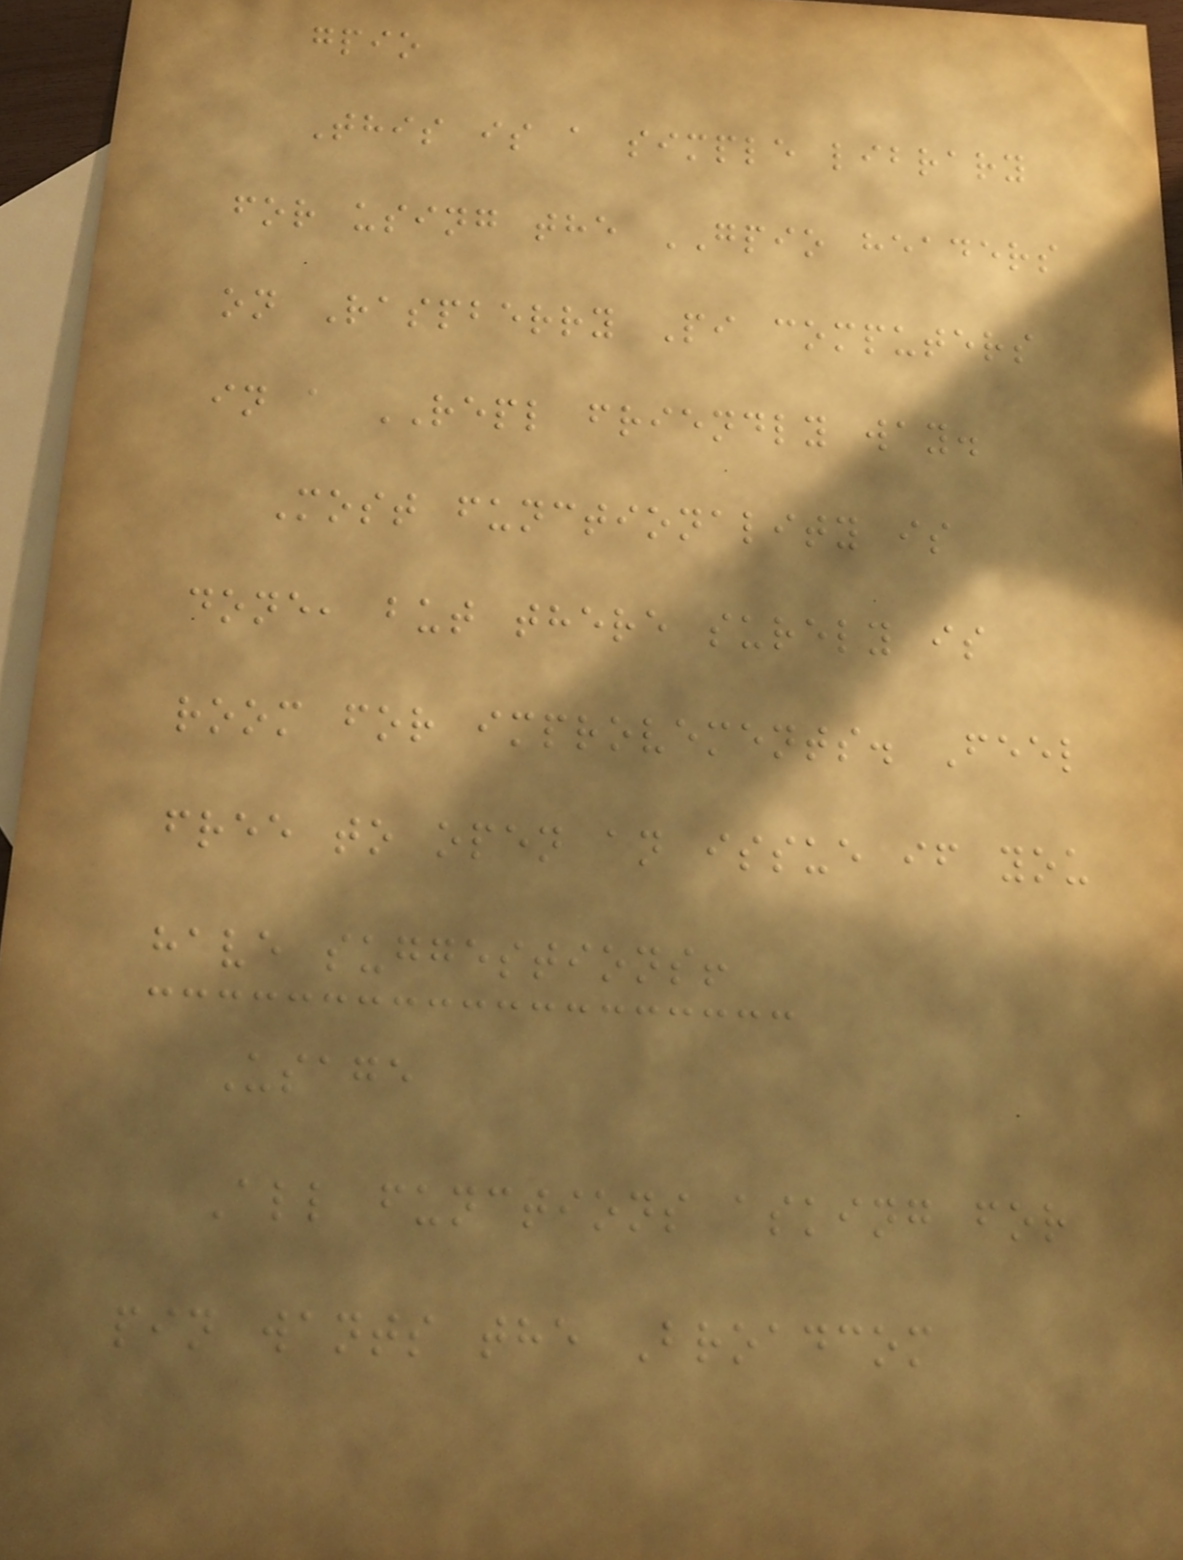gpio
This is a simple library
for using the GPIO headers
on Raspberry Pi computers
in a REPL friendly way.
Most functionality is
done, but there surely is
room for improvements. Feel
free to open an issue if you
have suggestions!
Usage
All functions asking for
pin wants the Broadcom
